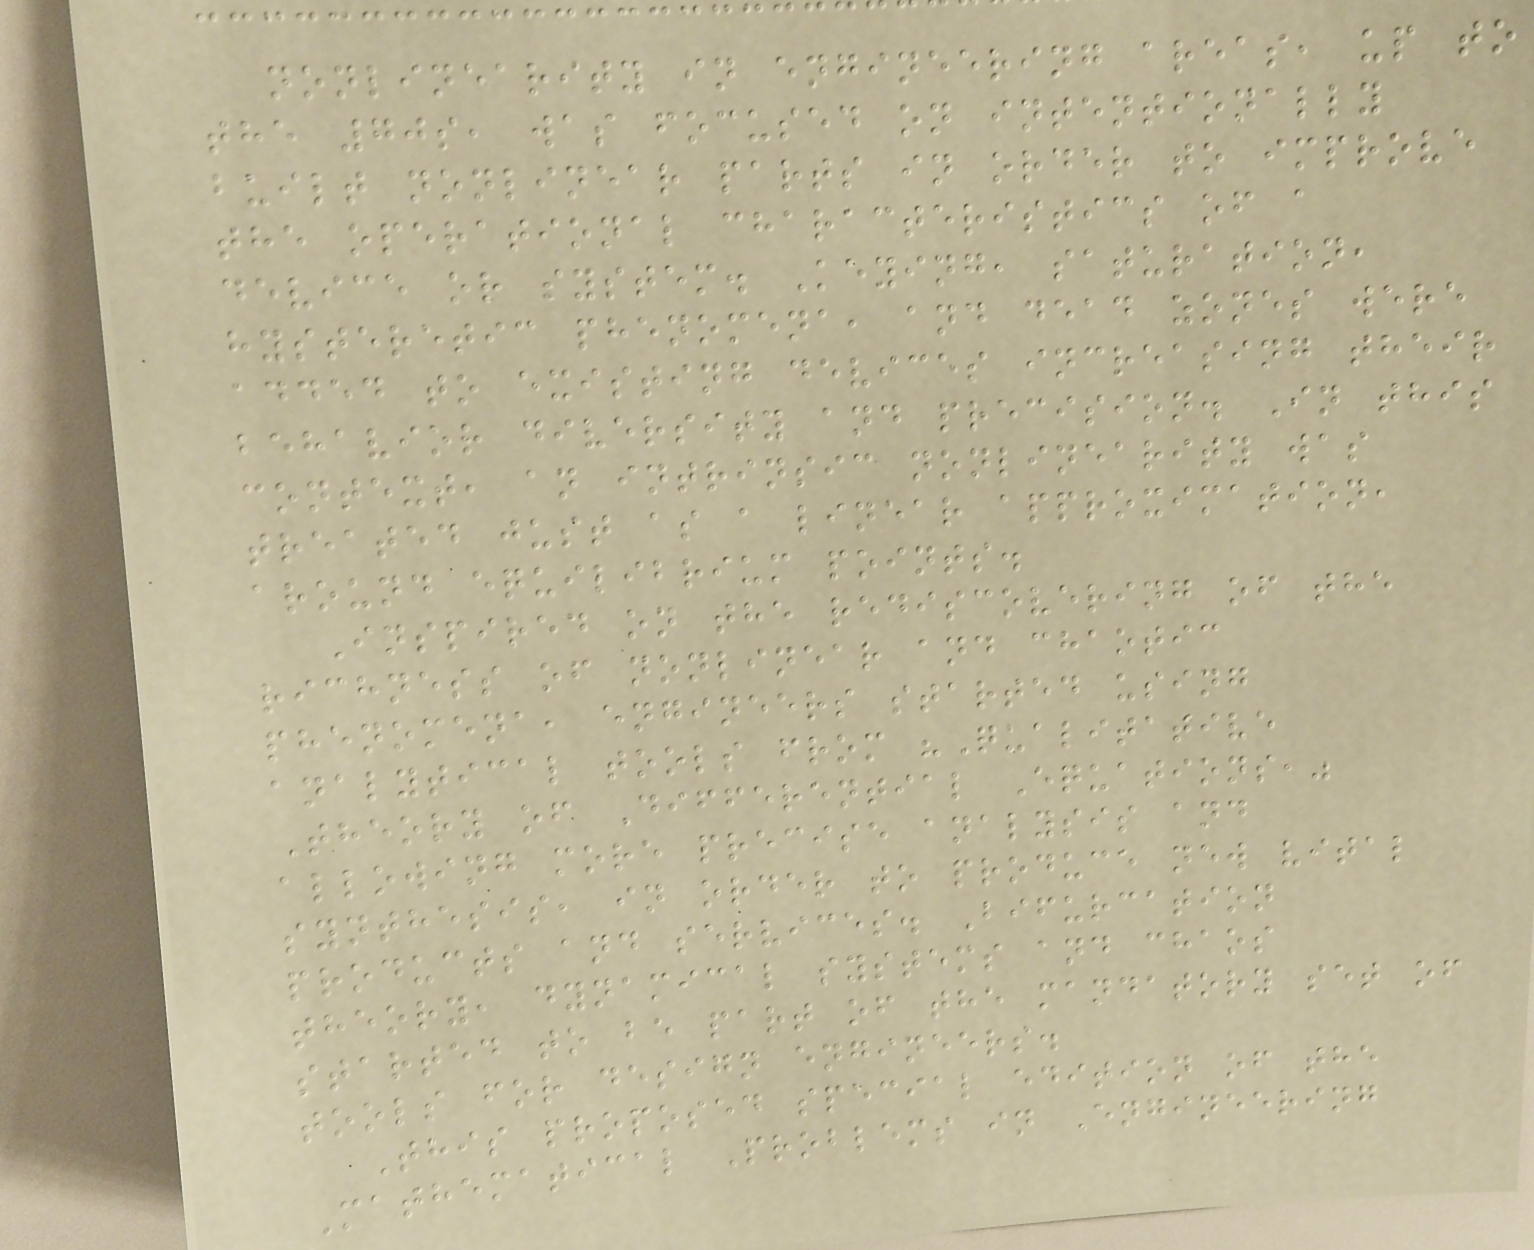nonlinearity in engineering areas, up to
the 70s, was focused on intentionally
built nonlinear parts in order to improve
the operational characteristics of a
device or system. Keying, saturation,
hysteretic phenomena, and dead zones were
added to existing devices increasing their
behavior diversity and precision. In this
context, an intrinsic nonlinearity was
treated just as a linear approximation,
around equilibrium points.
Inspired on the rediscovering of the
richness of nonlinear and chaotic
phenomena, engineers started using
analytical tools from "Qualitative
Theory of Differential Equations,"
allowing more precise analysis and
synthesis, in order to produce new vital
products and services. Bifurcation
theory, dynamical systems and chaos
started to be part of the mandatory set of
tools for design engineers.
This proposed special edition of the
Mathematical Problems in Engineering
